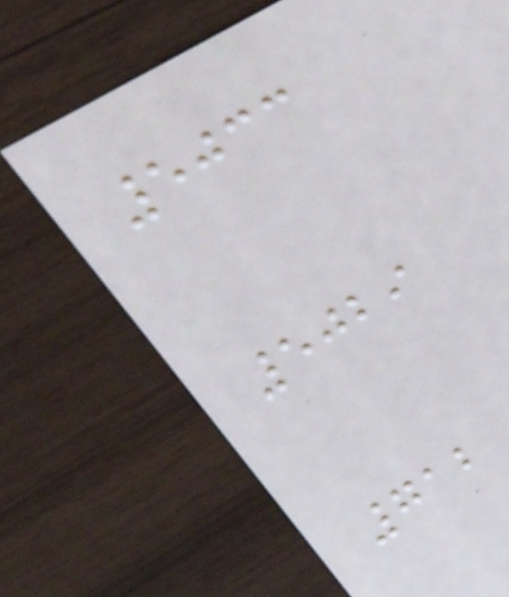5033
5029
712
